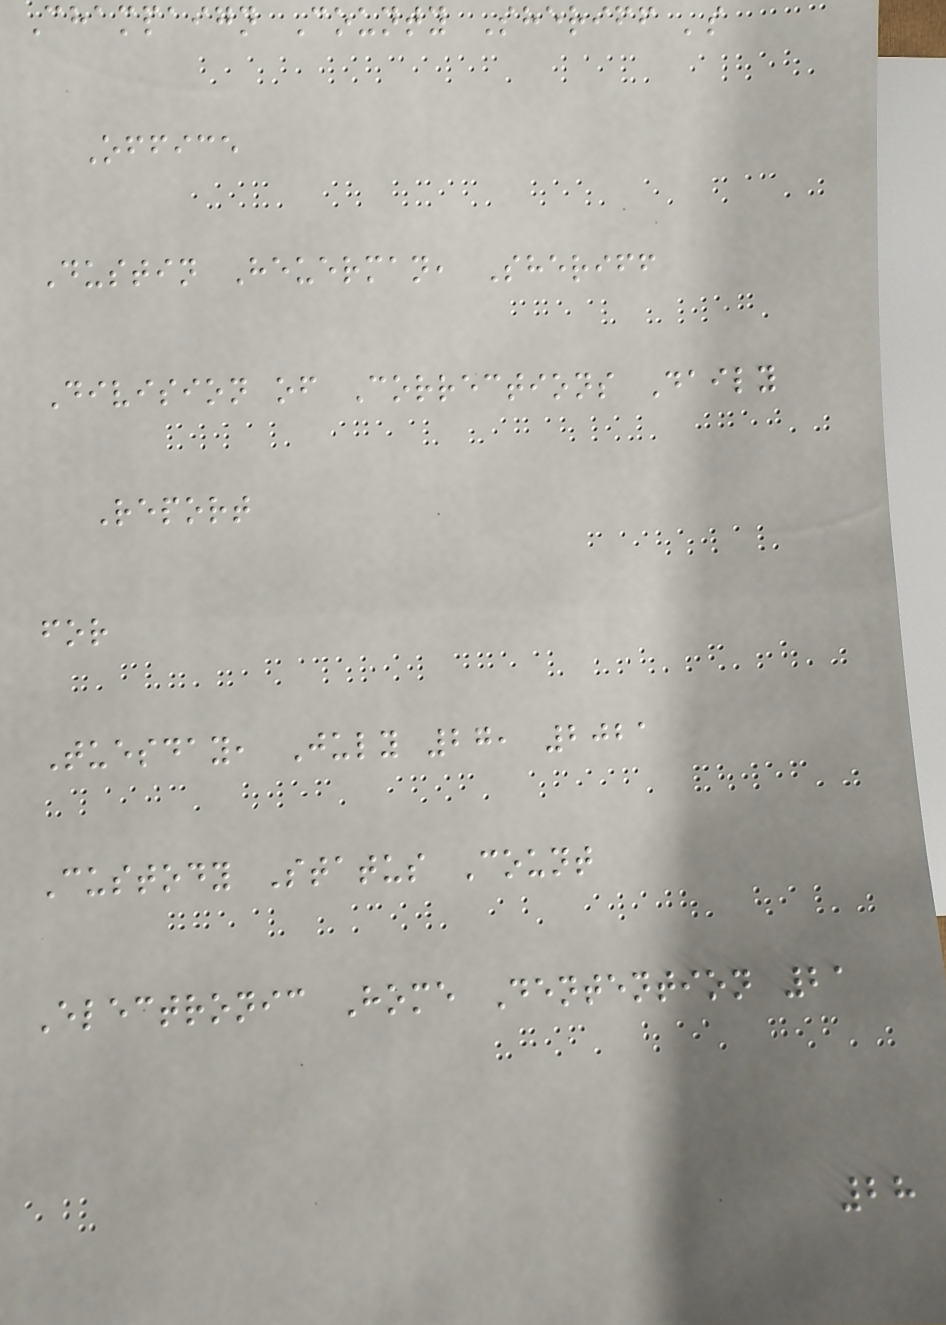Champaign County Sheriff 's
Office
Dustin Heuerman, Sheriff
Division of Corrections Daily
Report
for
Tuesday, July 27, 2021
Custody Status Count
Electronic Home Dentention 21
28
